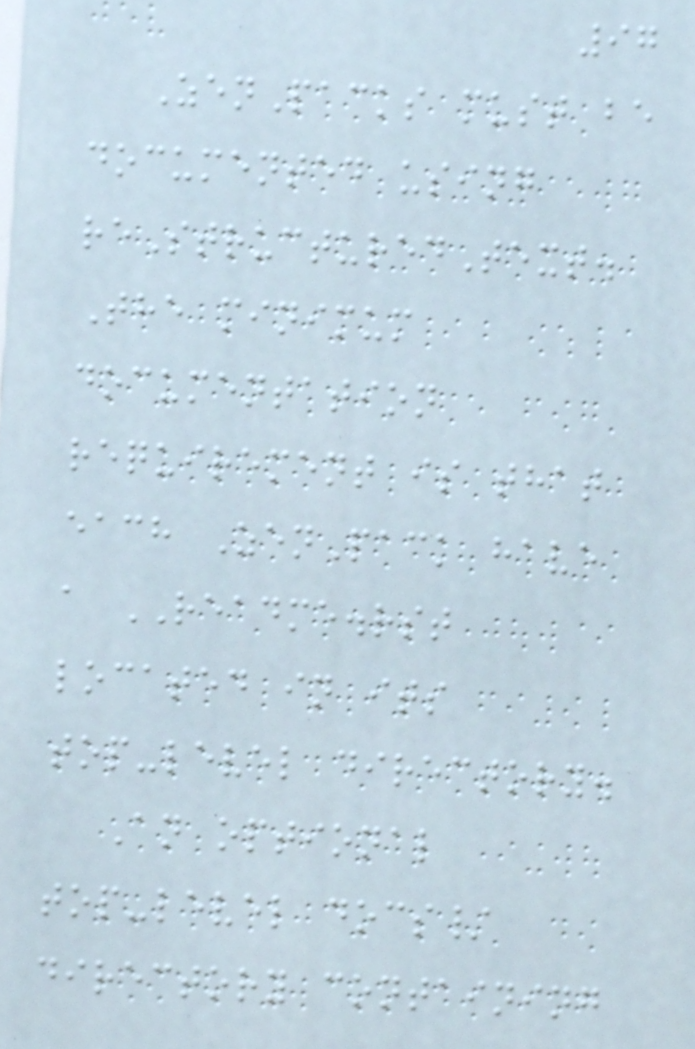97
ZenPacks must be
documented using
reStructuredText.
The minimum
documentation
requirement is that
each ZenPack have
a README.rst
located in its
top-level directory.
An optional
top-level docs/
directory containing
